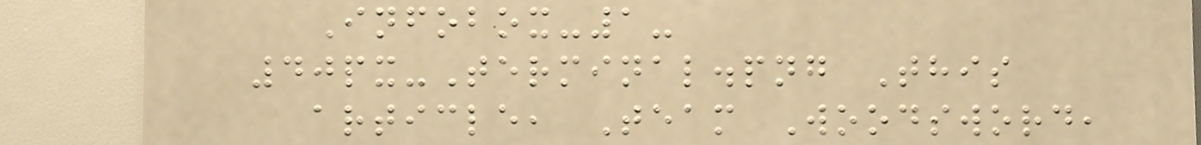Infobox-1-
40px-Terminal.png This
article, Team Woodsword,
